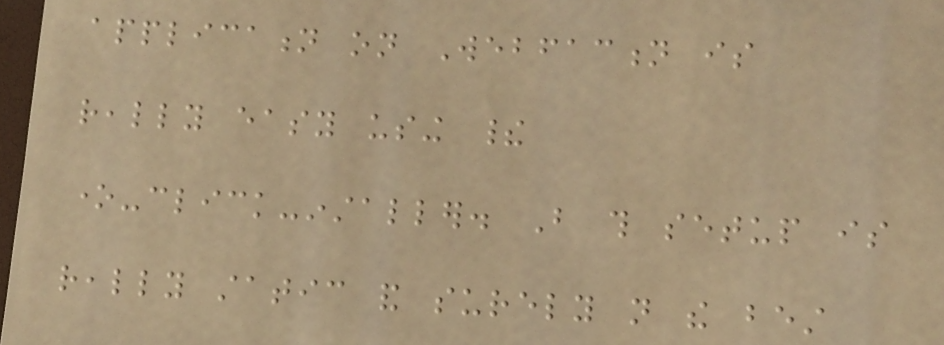application on Webfaction is
really easy using their
one-click-installer. But this setup is
really static and surely not the best
